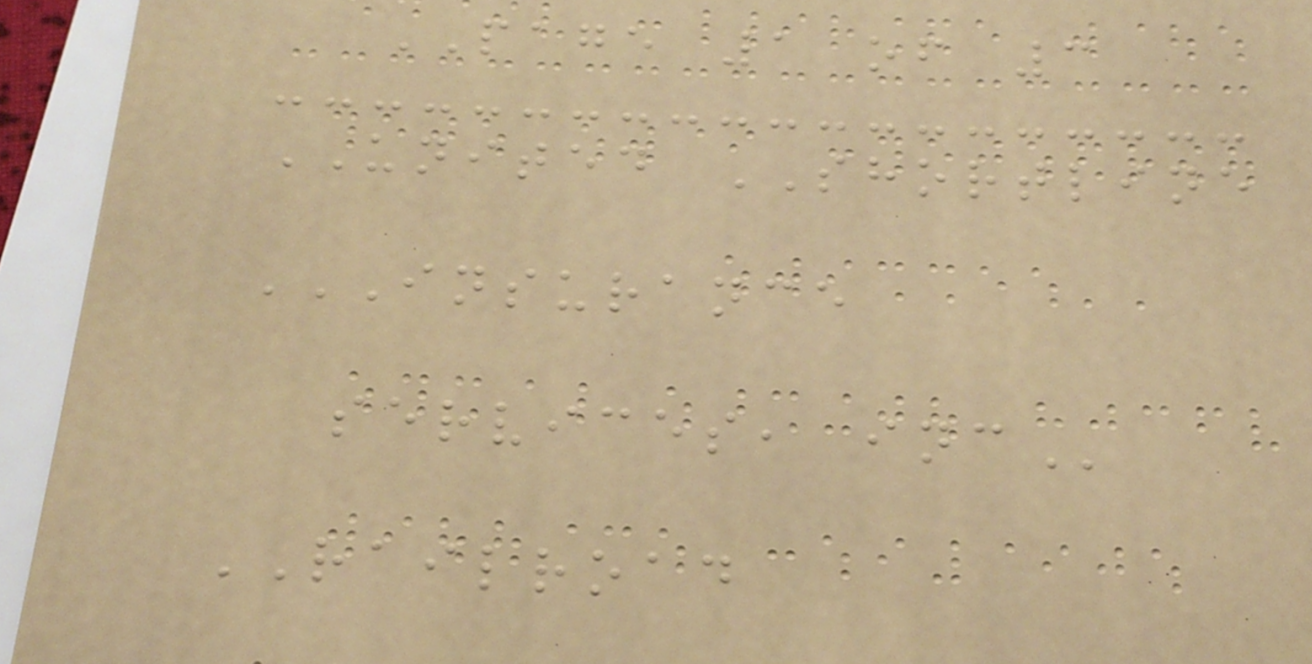PAGE 1 of 3
UNITED SHORTLINE
INSURANCE
SERVICES, INC
RAILROAD
